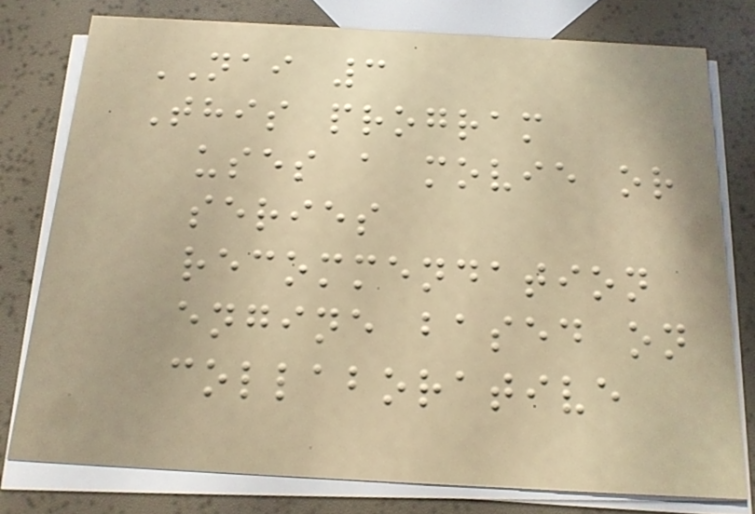NAI 3
This program
uses a movie or
series
recommendation
engine based on
collaborative
